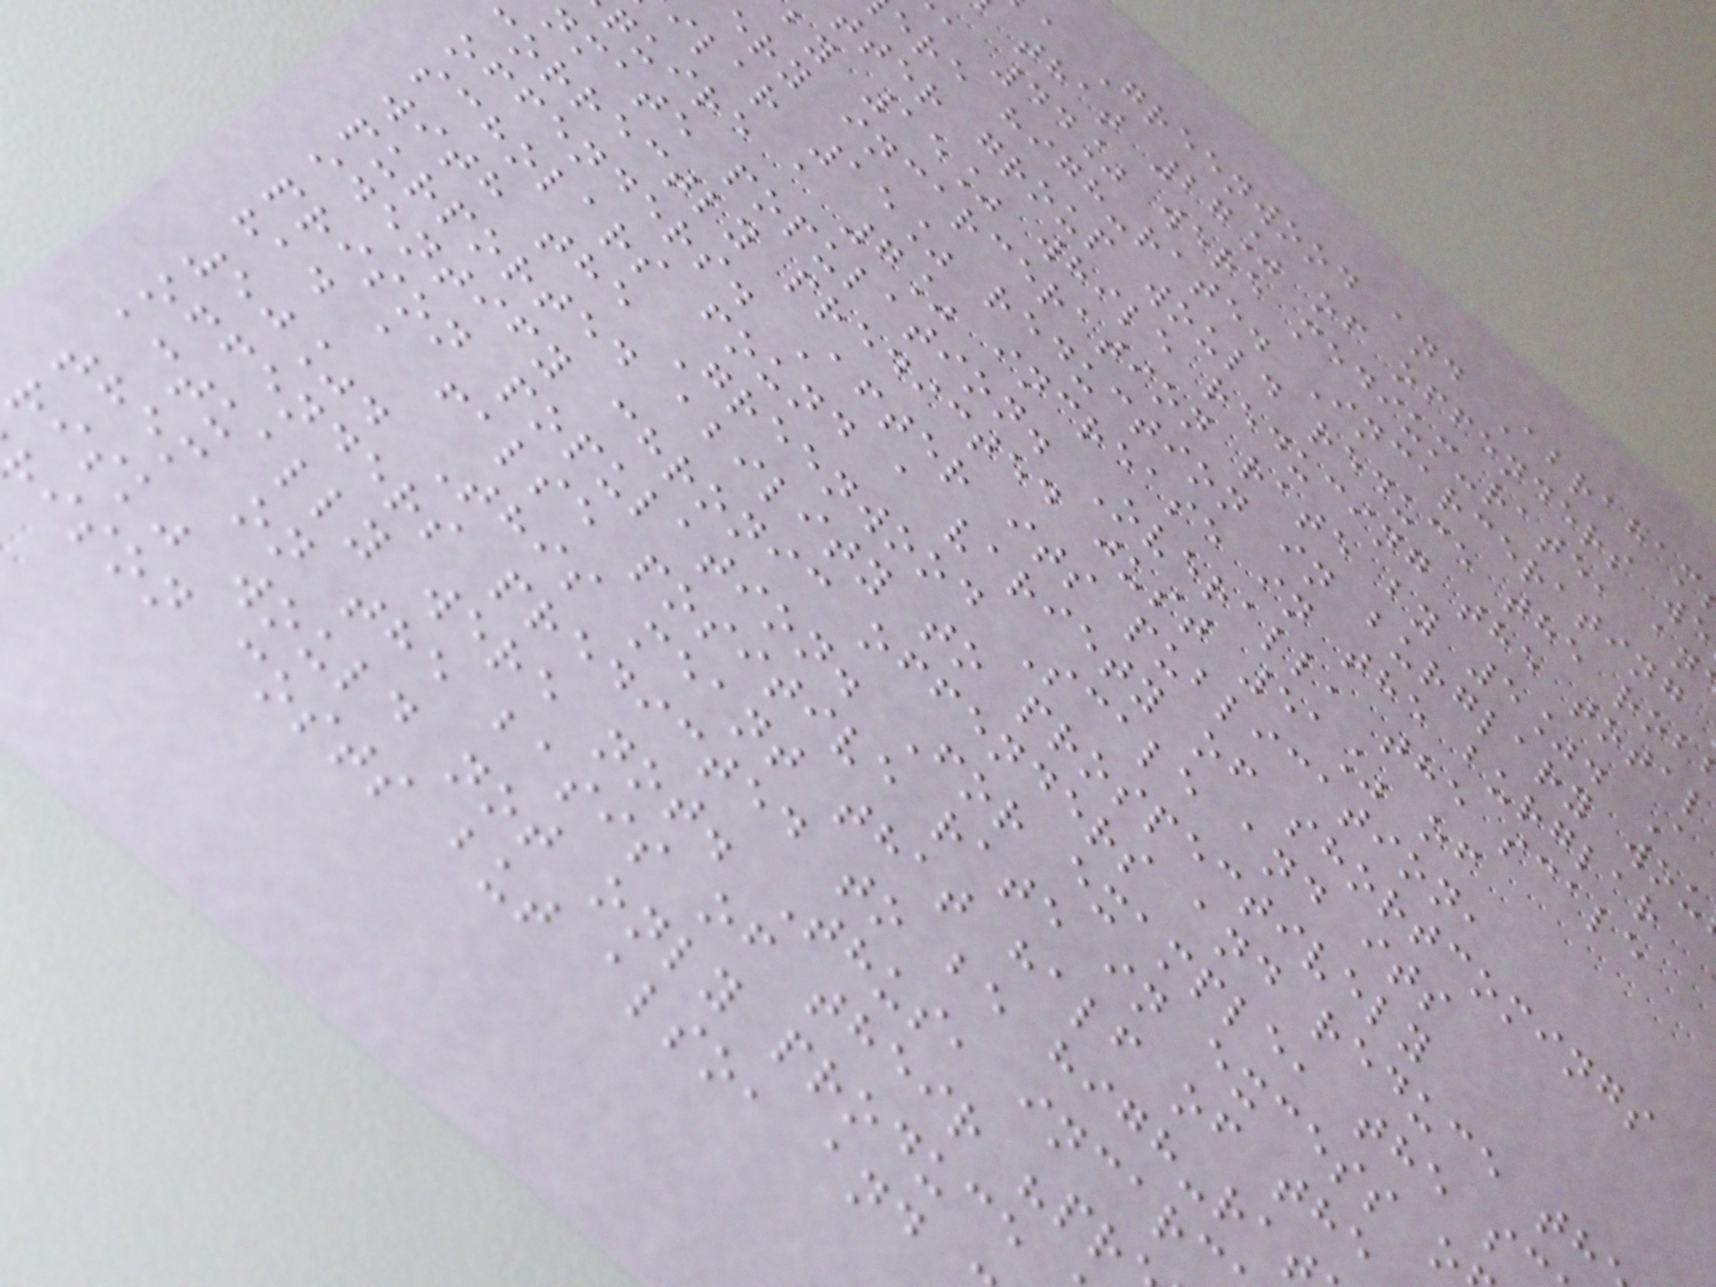, Greenwood and Abraham
that 27% of offenders we
, 44% were medium-rate, an
ere high-rate. Incarcerating
tter group would reduce the rob
by 15% while reducing the total
ery incarceration rate by 5%. A
ilar 15% reduction in burglary wou
quire a 7% increase in the burglar
nmate population. Overall, the scale
correctly predicted just 51% of
offenders. After its publication,
scholars found a variety of shortcomings
with the Greenwood Scale and its
purported ability to prospectively
identify chronic offenders and reduce th
prison population. For example, the s
had a false positive rate in excess o
50%. This meant that half of the
offenders predicted to be high-ra
actually were not. Thus, incarc
them on the basis of their "pr
risk" would not only produce
ison costs but also, and
